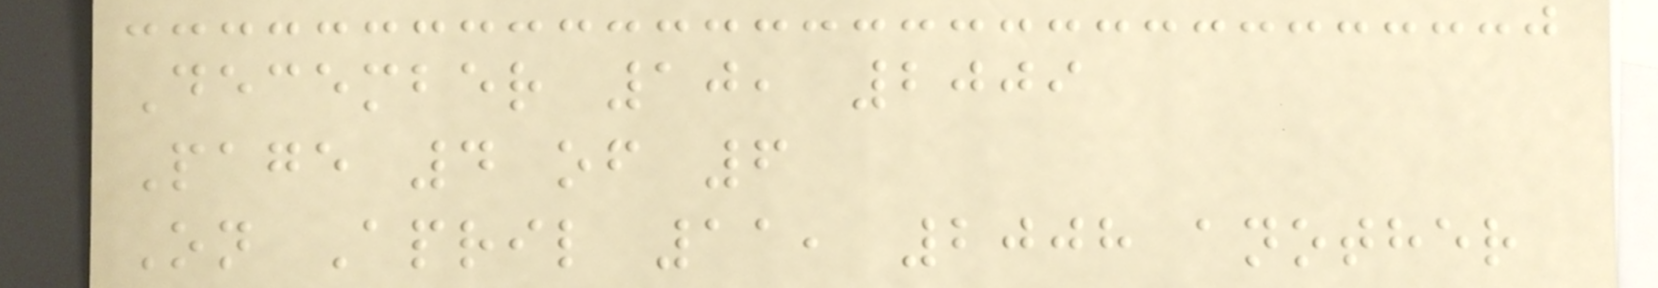December 10, 2009
Page 4 of 6
On April 11, 2008 another
